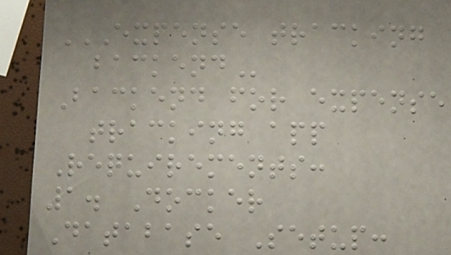EXPENSE TRACKING
BACKEND
Backend for expense
tracking app
Requirements:
1. Docker
Database Setup:
